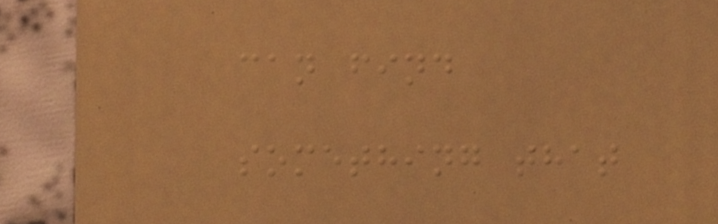can find
something that
